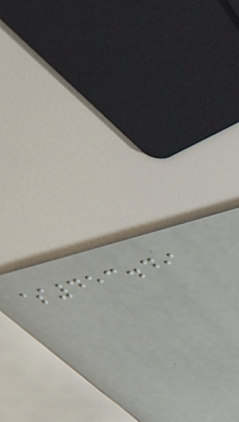$453.49
